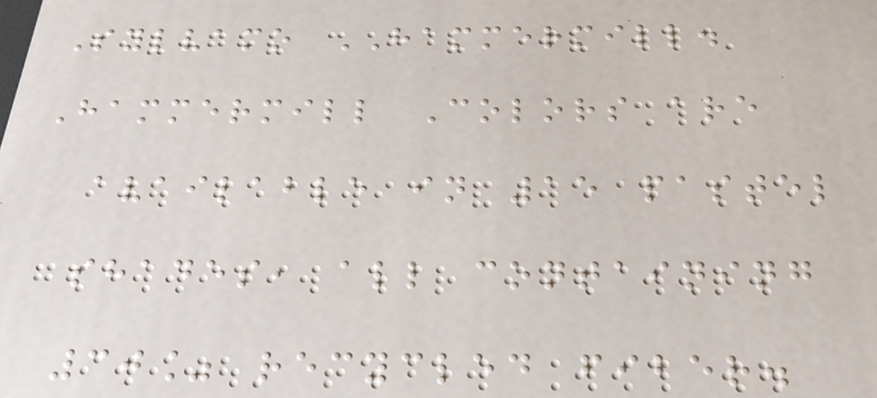Sylvamo HAMMERMILL.
Hammermill Colors are
available in 15 pastel
shades, all containing
30% recycled fiber.
